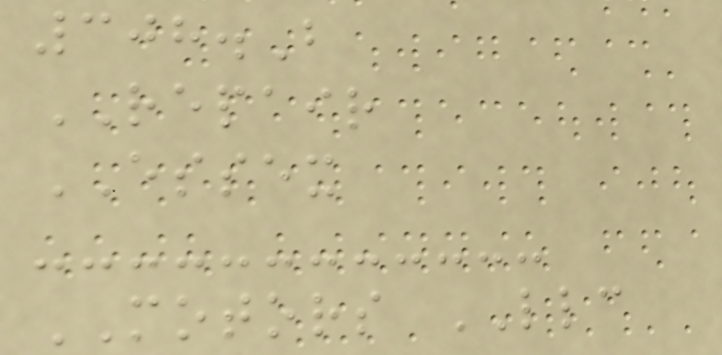308.B
REPAIR
ESSEX
MOTORS LLC
